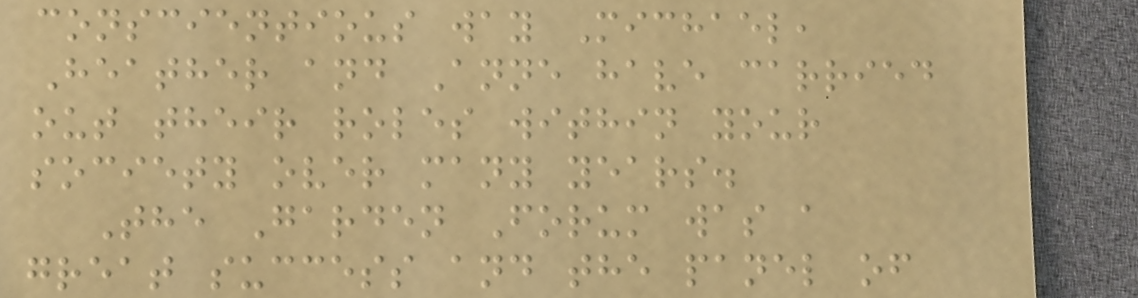conscientious way Michael,
Heather and Anne have carried
out their roles within your
society over many years.
The Garden Forum was a
great success and the panel of
